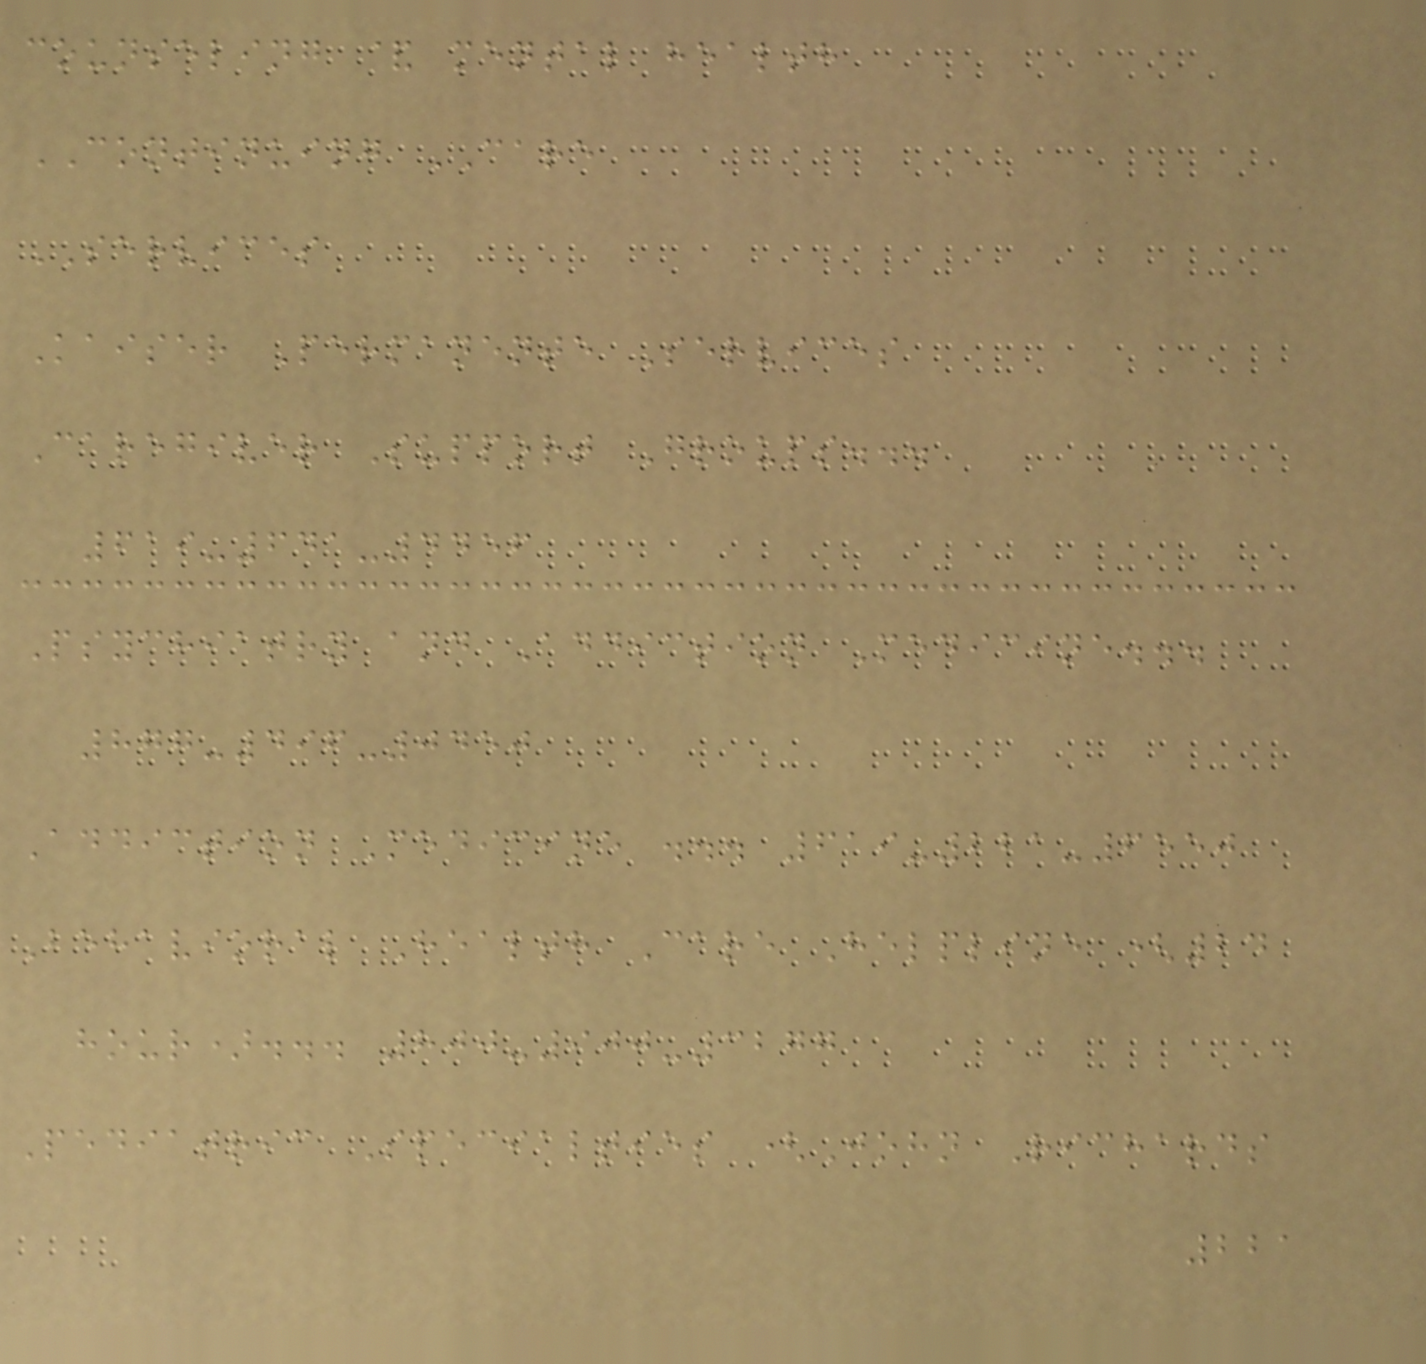counseling & mental health
CONTINUING CARE
SERVICES
Kaiser Permanente Services
Caregiver Support Groups...
619-641-4456
Psychiatry and Addiction Medicine...
877-496-0450
Addiction Medicine ... 619-221-6550
Behavioral Health Care Helpline (24
hour)... 800-900-3277
Pediatric Specialties (John Richards
221
